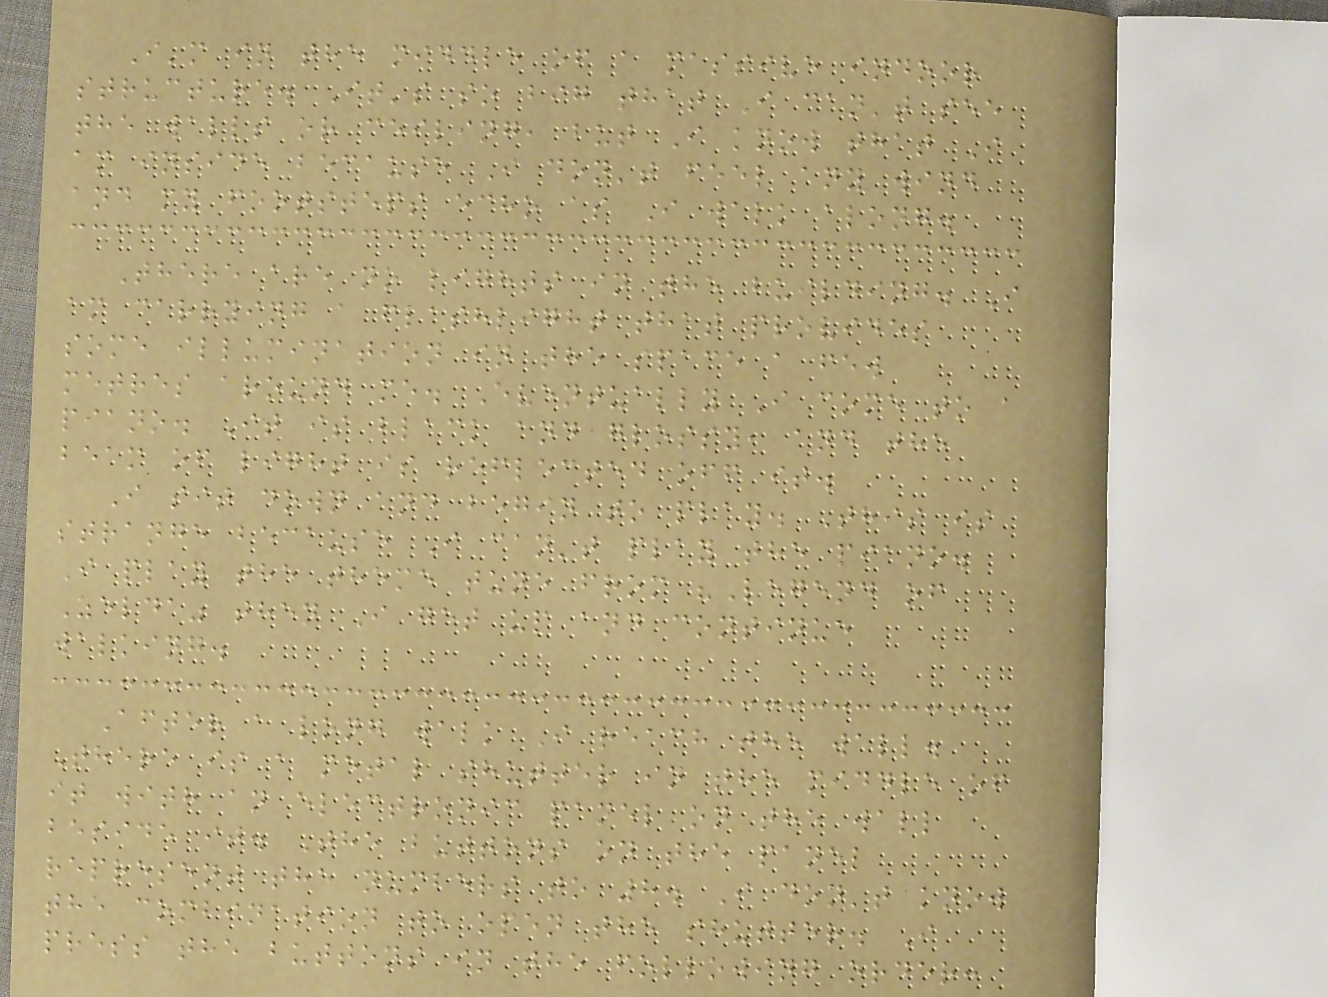I'm in the middle of a massive indoor
structure. It's so big that I can't see
the walls or ceiling, but I know that I
am inside because I don't feel any wind
and my footsteps echo as I walk along.
There are no lights in the building. I
am carrying a flashlight that provides
some illumination in the space a few
metres around me. Eventually I come to a
piano. It is black and glossy, and the
beam of light is reflected off it.
I sit down and begin to play. This is
strange because I can't play the piano.
I play the theme tune from "Legend of
Zelda" then I get up and continue
walking.
After a long walk I reach the wall.
There is a metal shutter in the middle of
it with an electronic panel on the wall
beside it. The buttons on the panel
represent the numbers to 8. I don't know
the combination to open the shutter. I
press the buttons in the following order:
